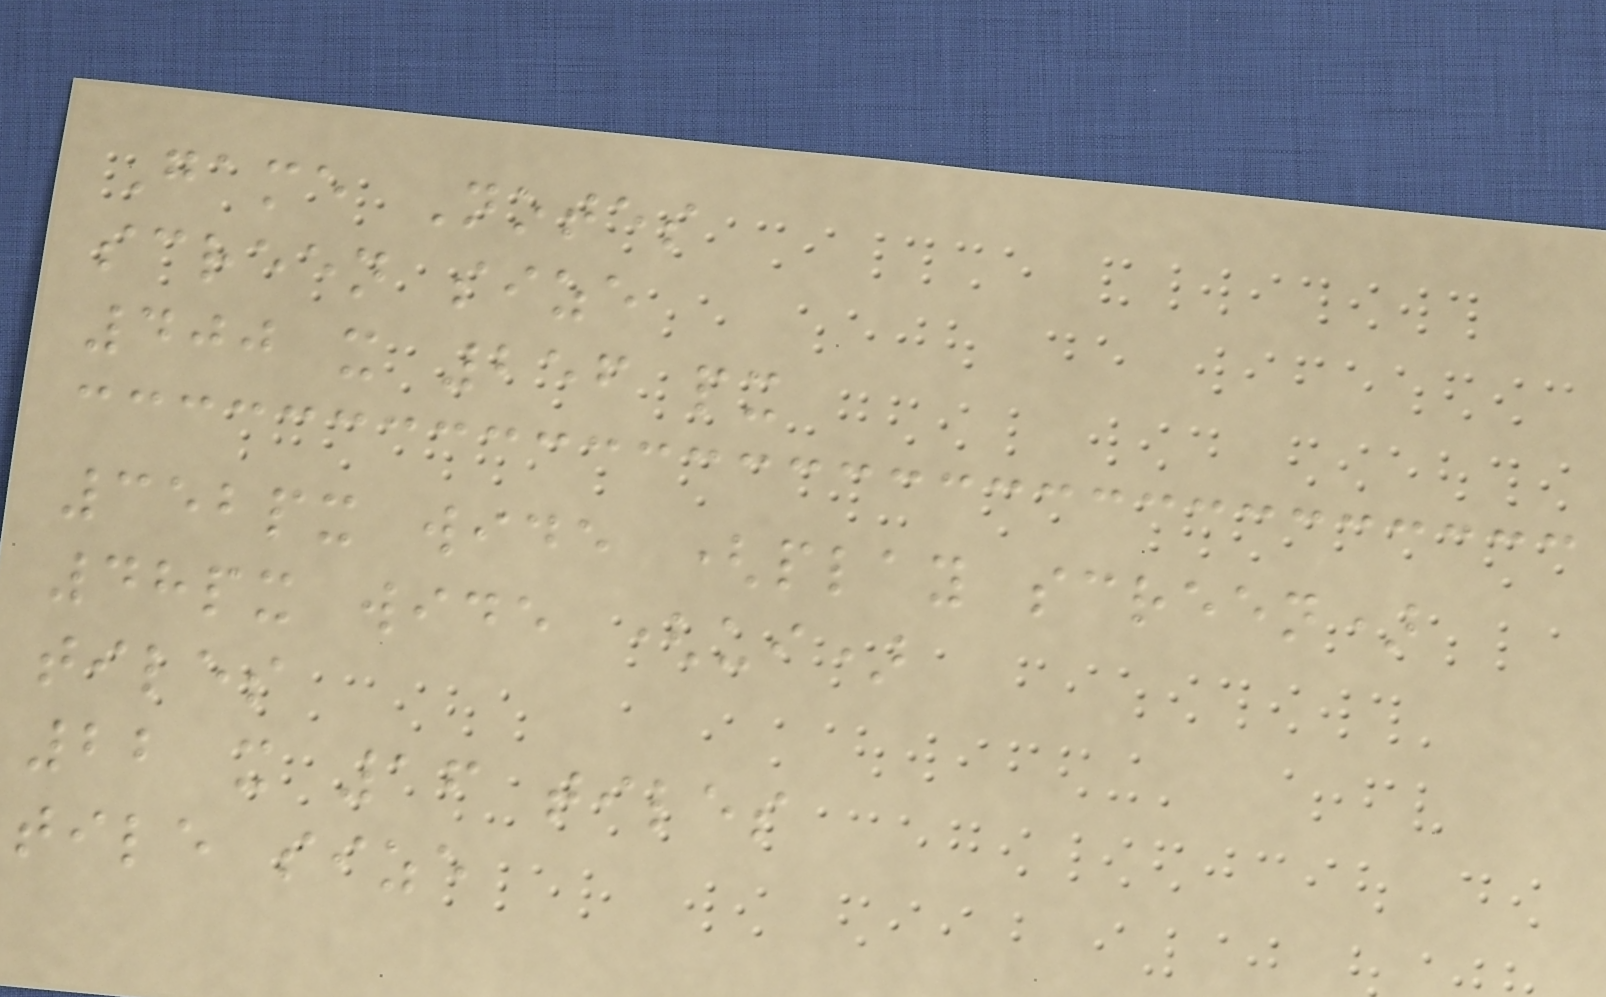Game Notes
screen size
400 x 256 px
352px wide (play screen)
48px wide (ui)
tiles
22 x 16 tiles
tile size
